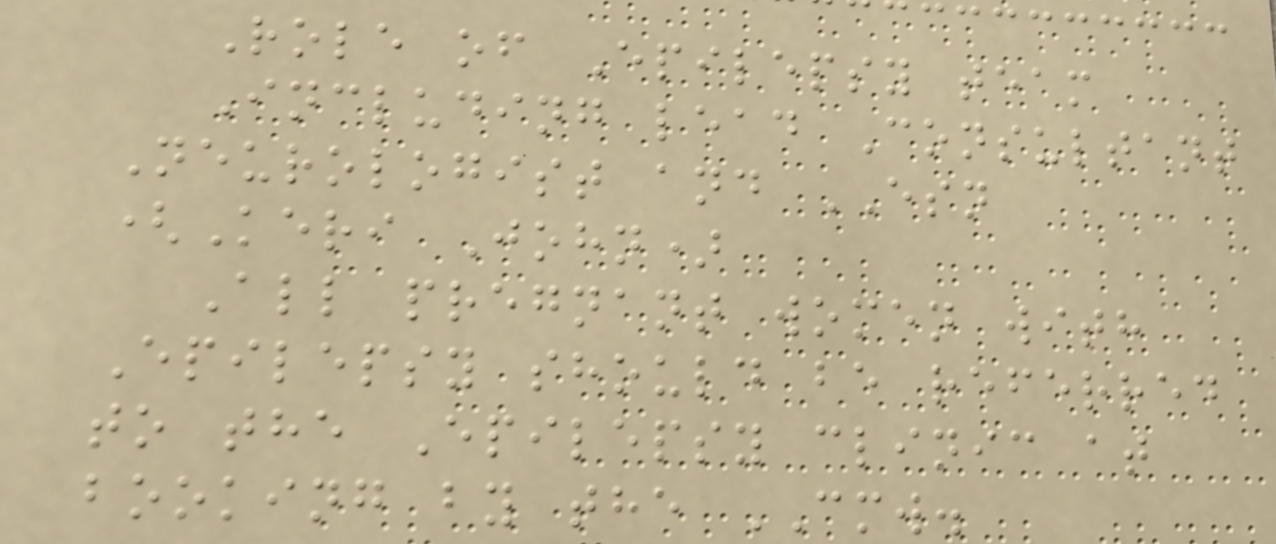Role of Epilepsy team
Including lead Consultant
Neurologist and ESN
(Keri John)
All pregnant women with
Epilepsy should be referred
to the Epilepsy clinic at
booking by the CMW.
